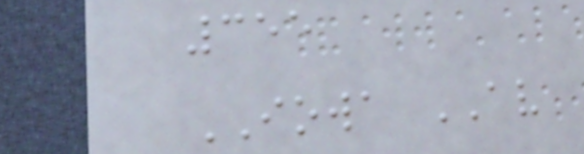355
IOWA AV
